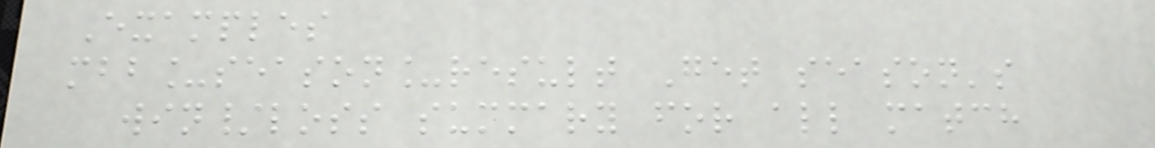Examples
mbb_season_result Get season's
win/loss summary for all match
